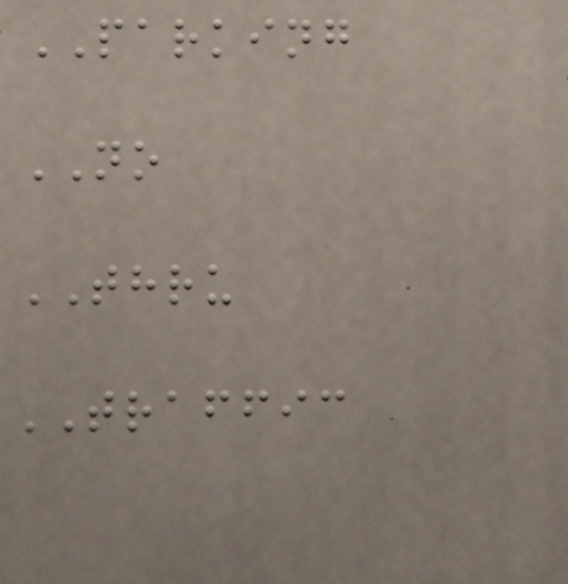PARKING
NO
THRU
TRAFFIC
